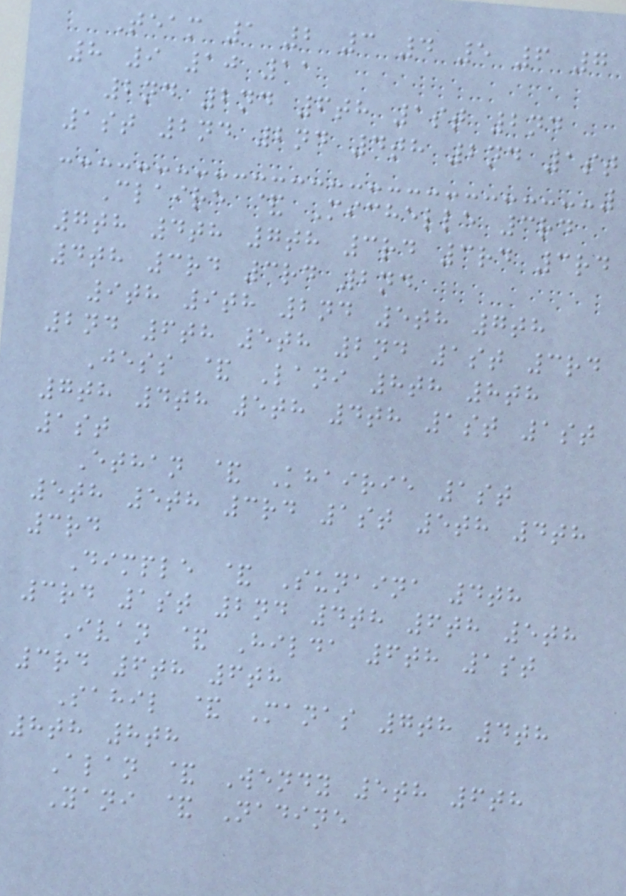Team 1 2 3 4 5 6 7
8 9 10 11
2nd 2nd 6th 1st 2nd
1st 2nd 2nd 4th 2nd 1st
Claire & Michelle 3rd
7th 4th 7th 3rd 3rd 3rd
4th 3rd 3rd 2nd
9th 9th 2nd 5th 7th
2nd 6th 5th 2nd 1st 3rd
Jess & Lani 8th 8th
7th 4th 5th 4th 1st 1st
1st
Ethan & Khairie 1st
5th 5th 3rd 1st 5th 4th
3rd
Dimple & Sunaina 4th
3rd 1st 2nd 4th 6th 5th
Ivan & Hilda 6th 1st
3rd 6th 6th
Sahil & Manas 7th 4th
8th 8th
Alan & Wendy 5th 6th
Yani & Nadine
